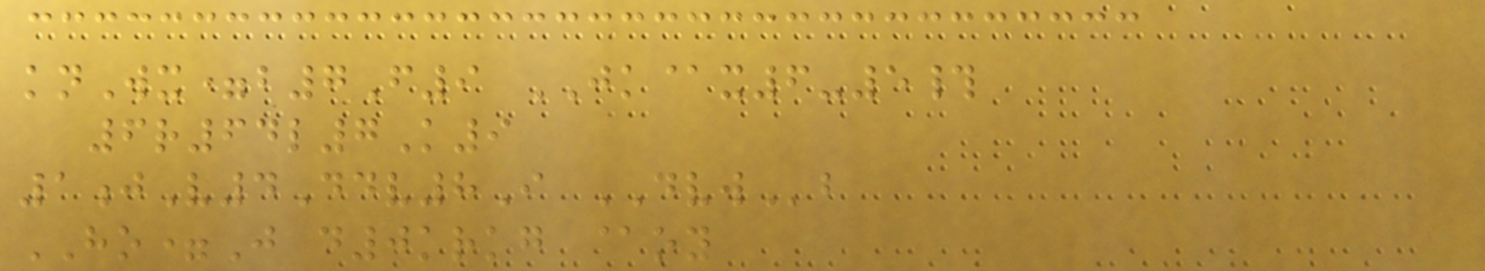knWx=b7F9 JK@x6-5#
6r64l7K9
1jV4Ddv8I DVWb
HO=J d0krkg @oy
